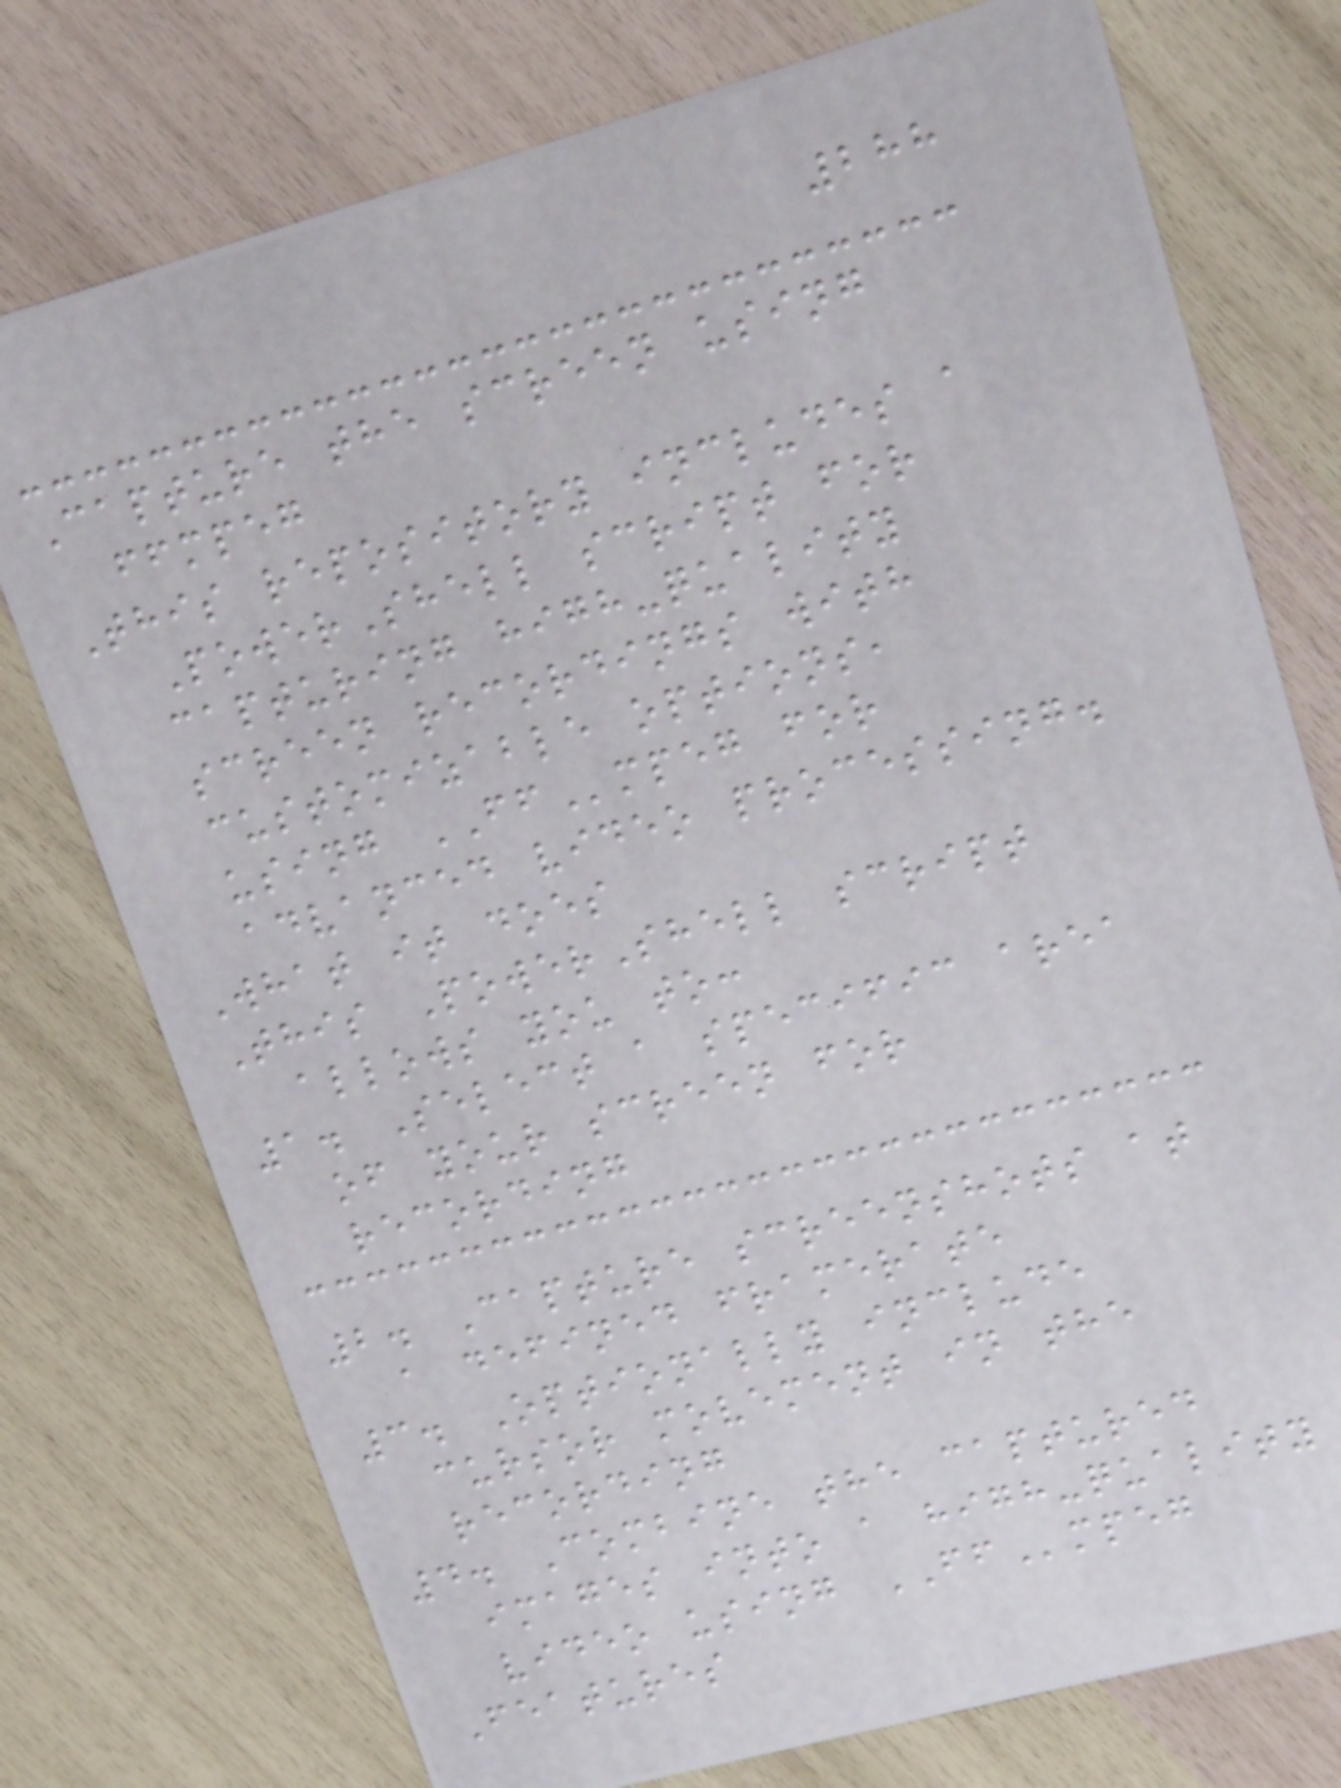288
Capture the screen using
ffmpeg
This repository includes a
PowerShell script for
capturing high-quality
screen recordings with
customizable options,
using FFmpeg for
advanced video processing.
What it does
This PowerShell script
allows you to:
1. Select a specific area
of your screen for
recording
2. Capture screenshots at
a defined framerate
3. Optionally include
cursor movement in the
recording
4. Combine the captured
images into a high-quality
video using FFmpeg
Features
